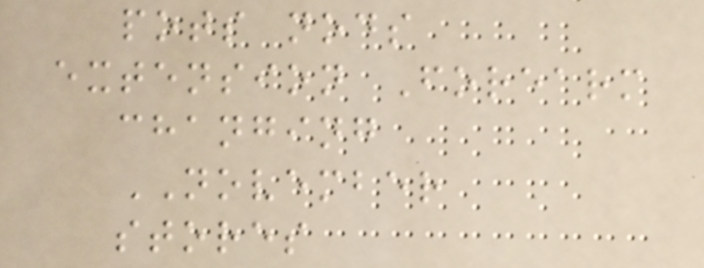pots nods
extension Forearm
changing
NOVEMBER
stores
